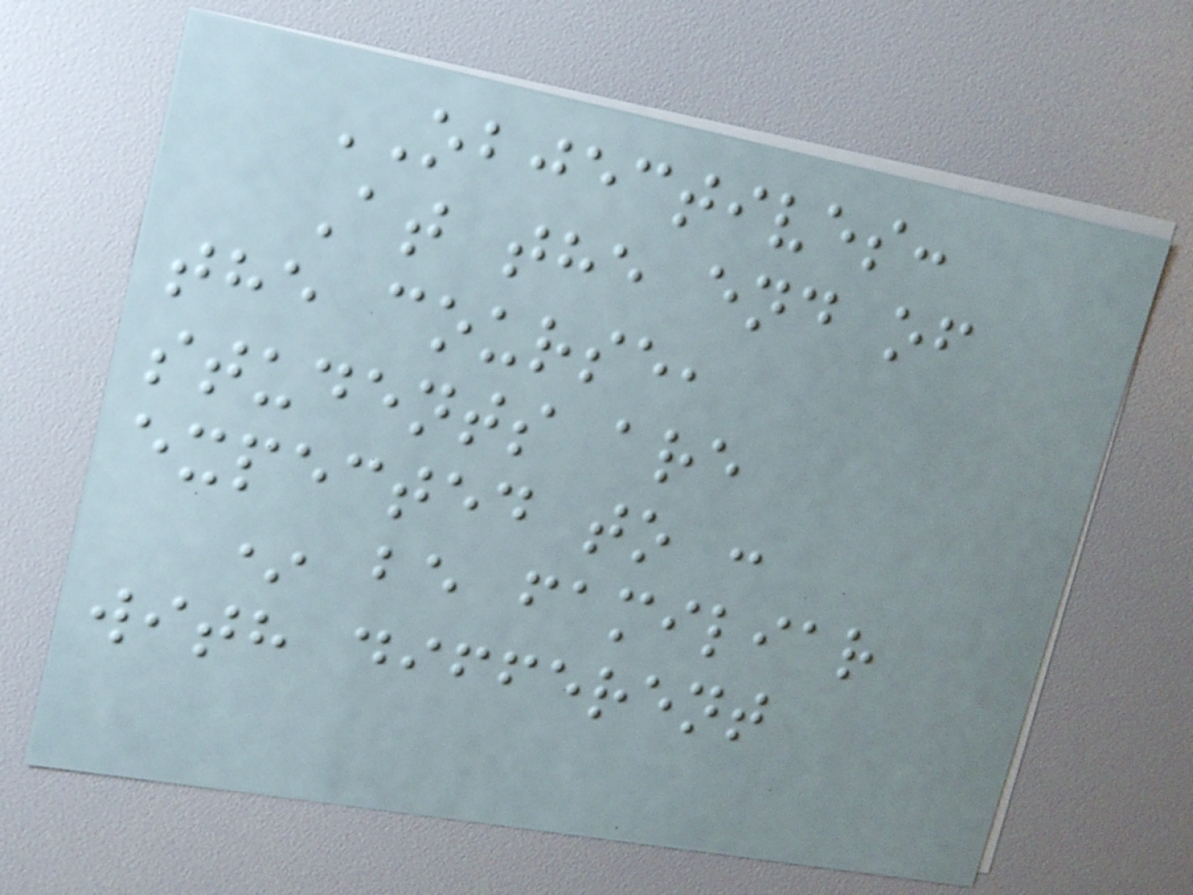OBJECTIVES:
At the end of
the course,
students are
expected to :
* be familiar
with different
